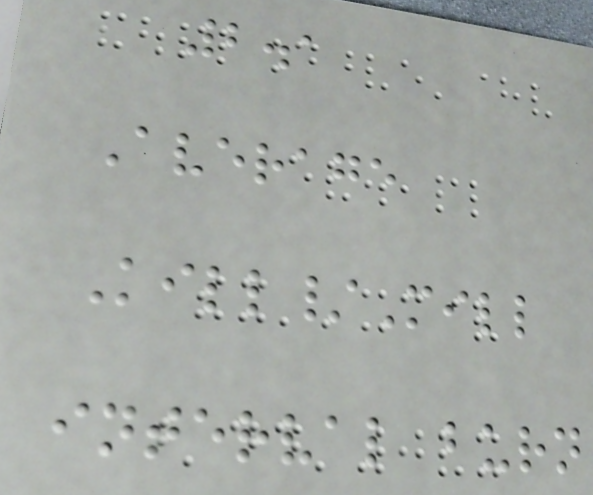2.1
Average
Kill/Mill
interval burn
